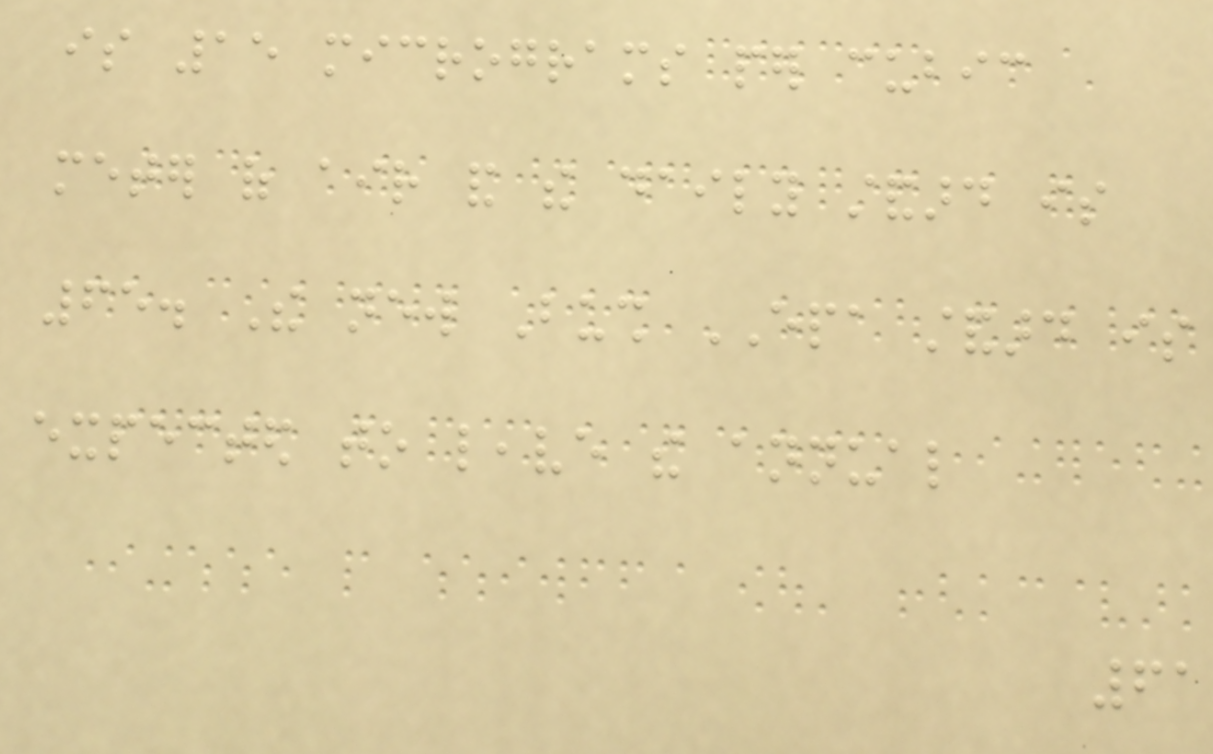is 15 micrograms per cubic
meter of air and the daily standard is
65. The new Bush EPA standard is
expected to leave the annual
61
